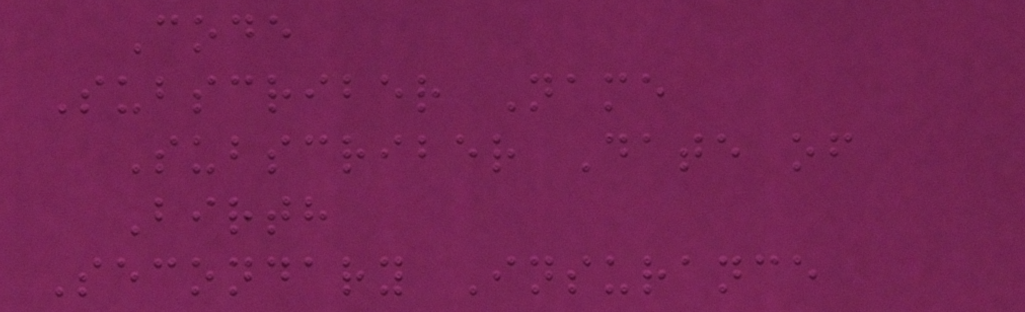Code
Subscriber Name
Subscriber Date of
Birth
Secondary Insurance
